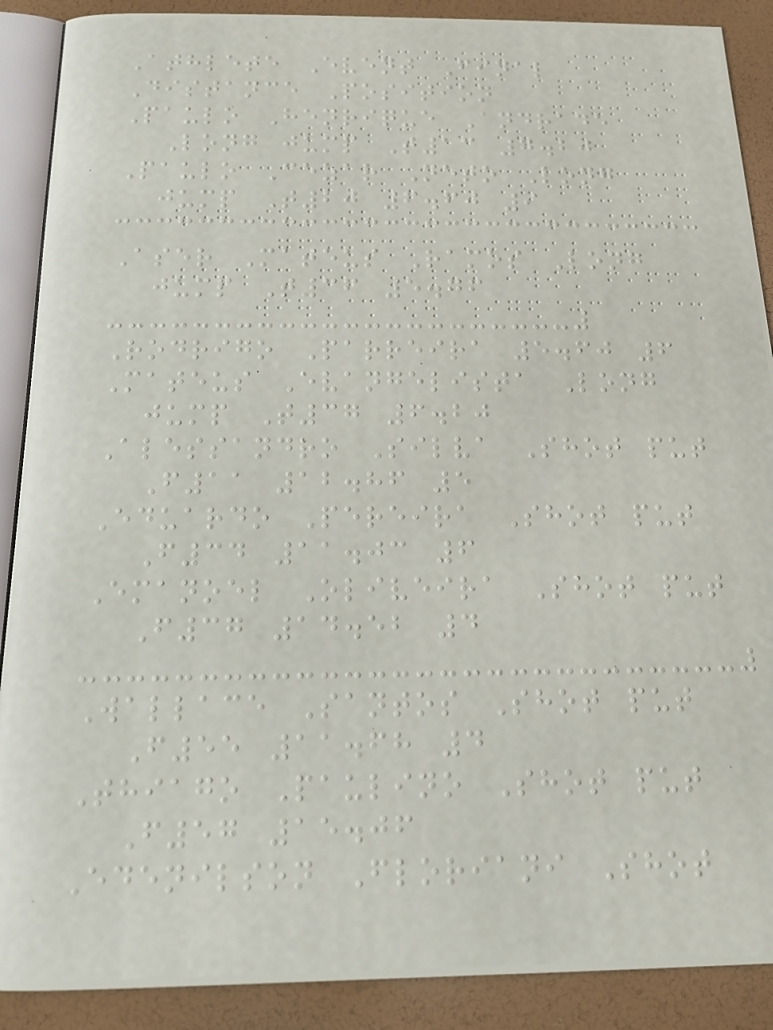Athlete Event Final
Distance Position
Paulo Henrique Andrade
Long jump T13 7.20
Paulo Cezar Neto Long
jump T20 6.60 9
Aser Mateus Ramos Long
jump T36 5.76
Rodrigo Parreira 5.60 6
Mateus Evangelista Long
jump T37 6.20
Alessandro Silva Shot put
F11 12.86 5
Eduardo Pereira Shot put
F34 11.03 6
Emanoel Oliveira Shot put
F37 14.52 4
Wallace Santos Shot put
F55 11.68 4
Thiago Paulino Shot put
F57 15.06
Edenilson Floriani Shot
